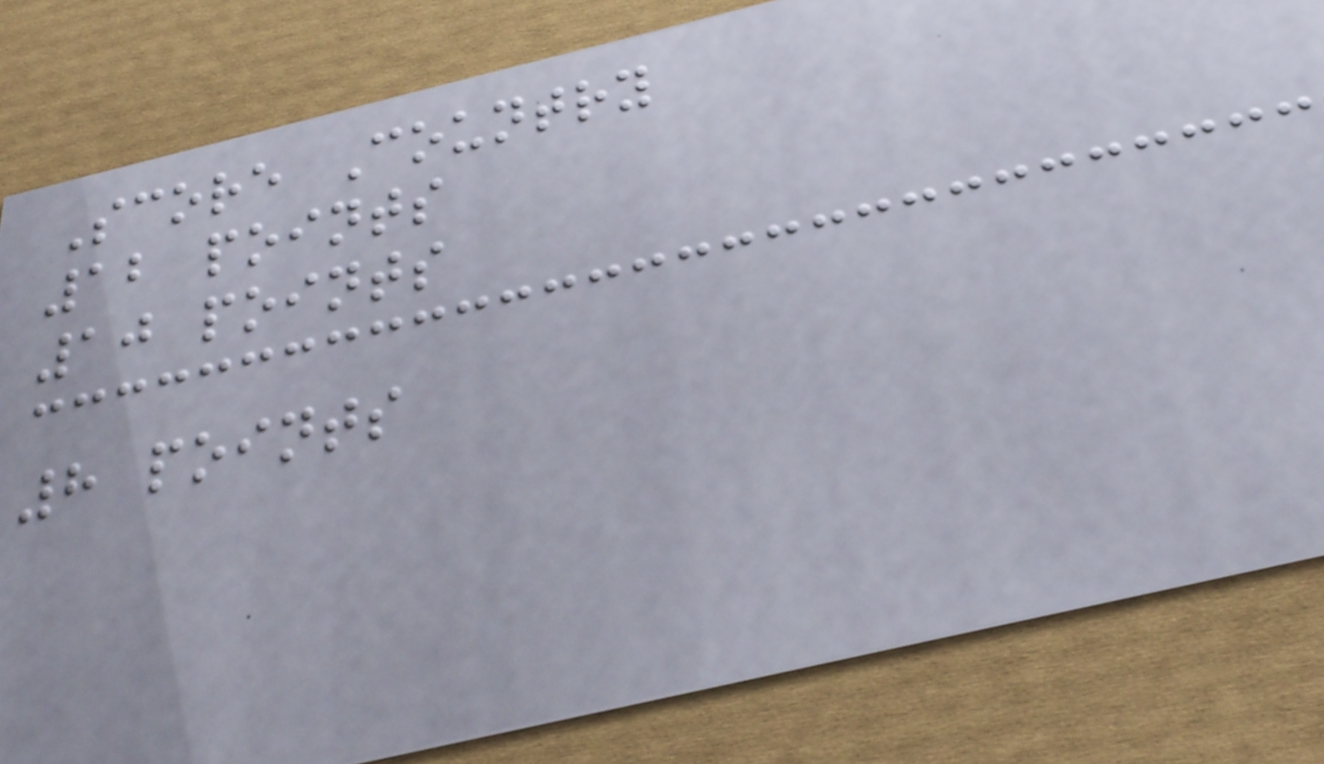Score Country
12 points
10 points
8 points
